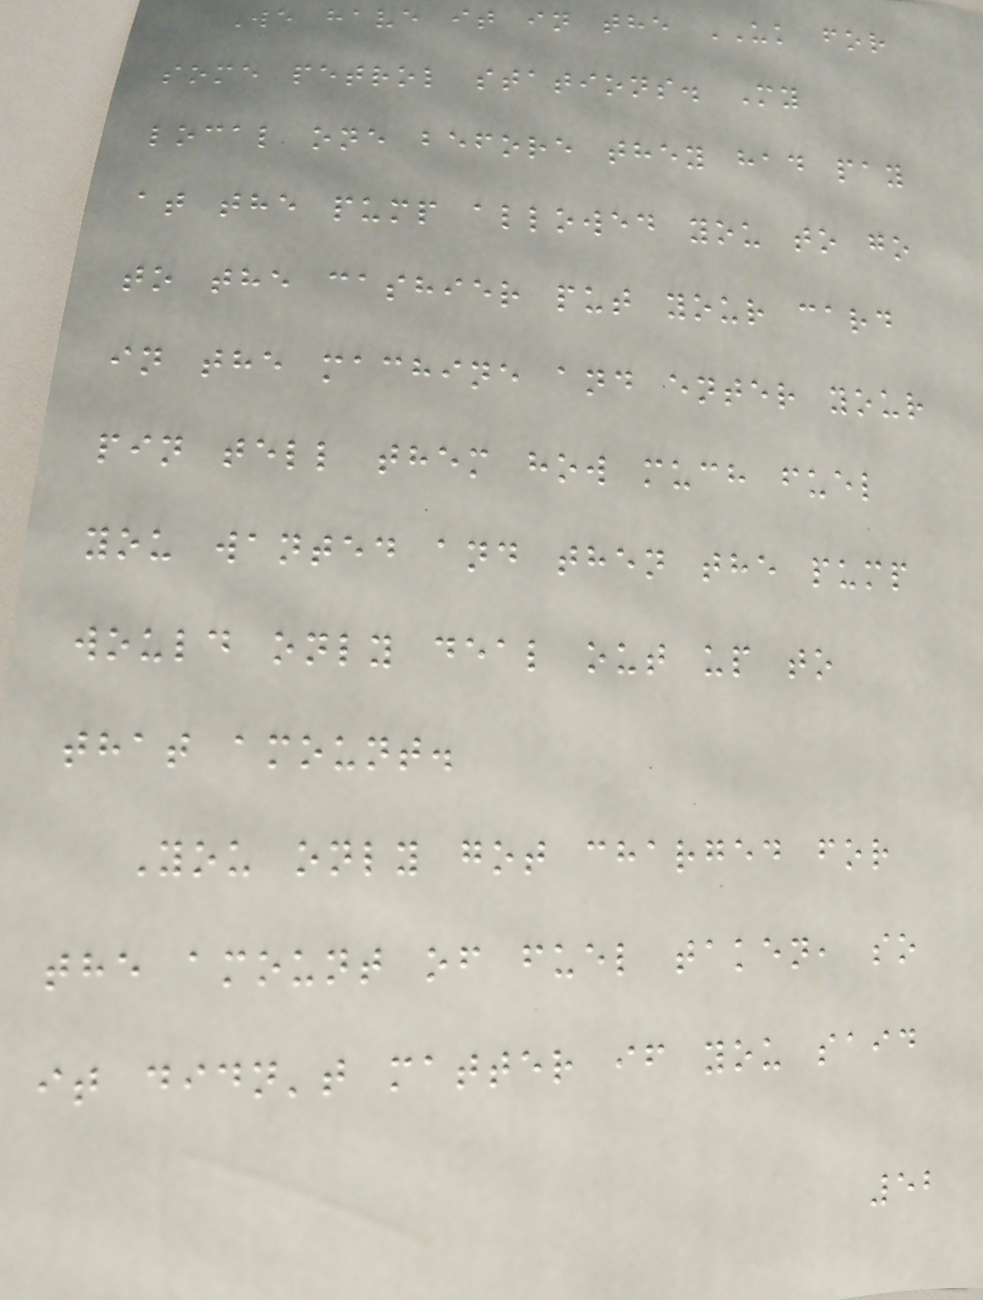We have it in the UK for
some petrol stations. My
local one before they had pay
at the pump allowed you to go
to the cashier put your card
in the machine and enter your
pin tell them how much fuel
you wanted and then the pump
would only deal out up to
that amount.
You only got charged for
the amount of fuel taken, so
it didn't matter if you said
52
